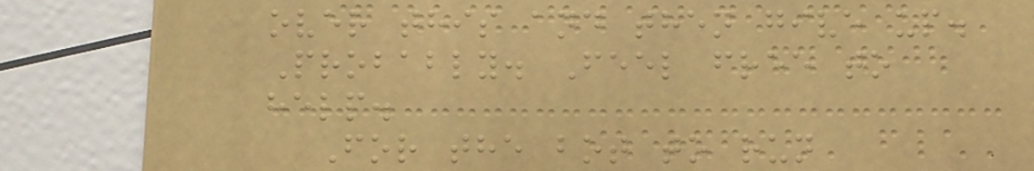over this and then give up.
Probably. Feel free to
help.
For the bot to run
